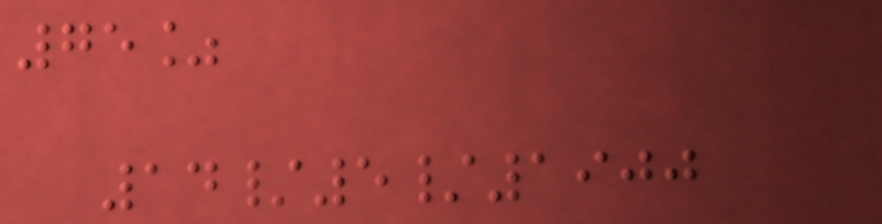75%
14/5/1900
